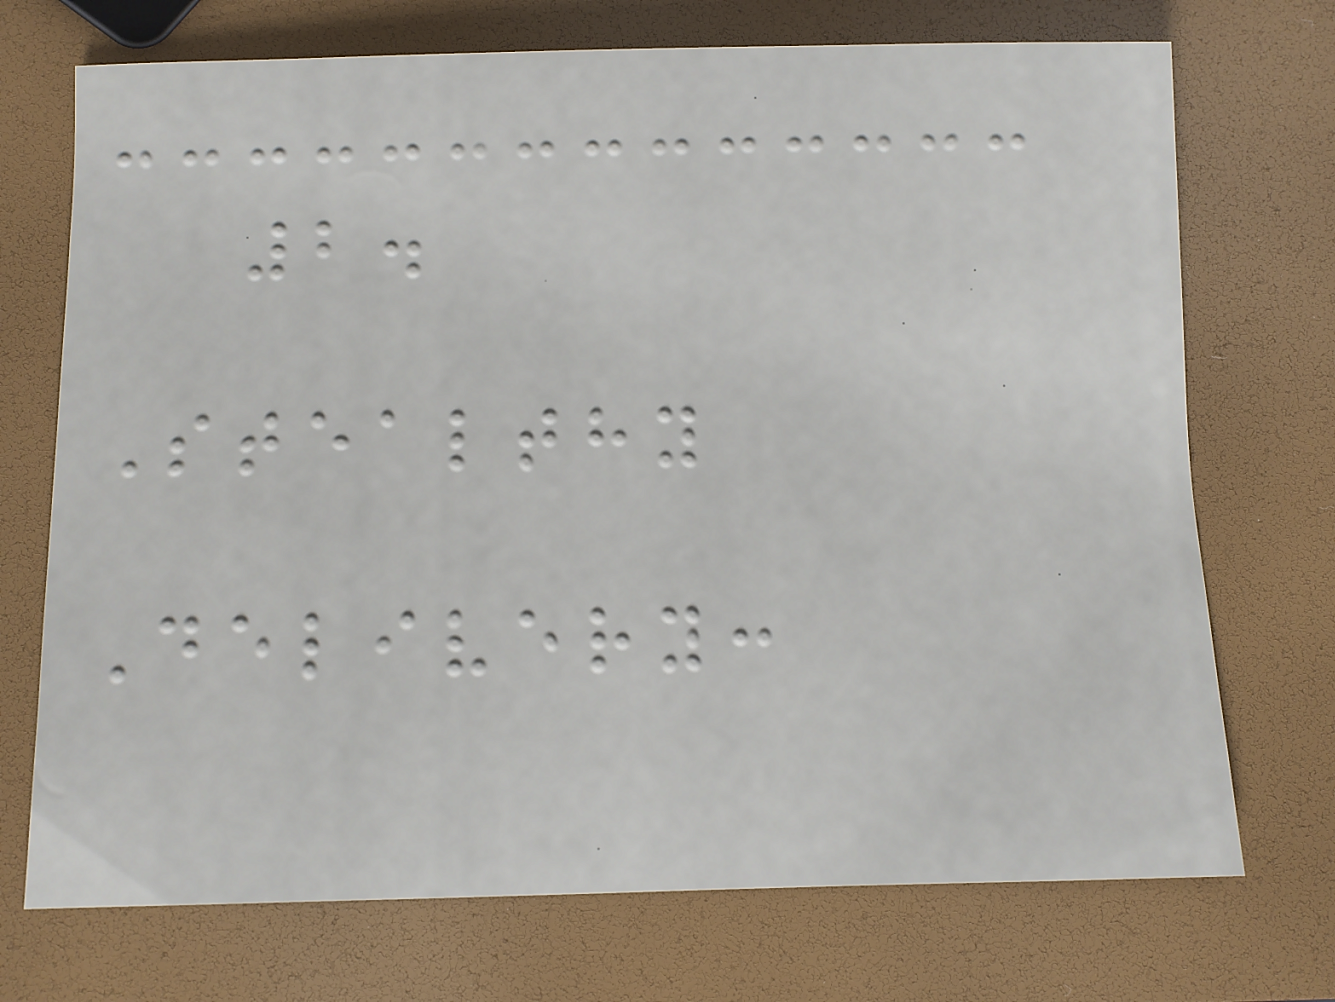2.
Stealthy
Delivery:
